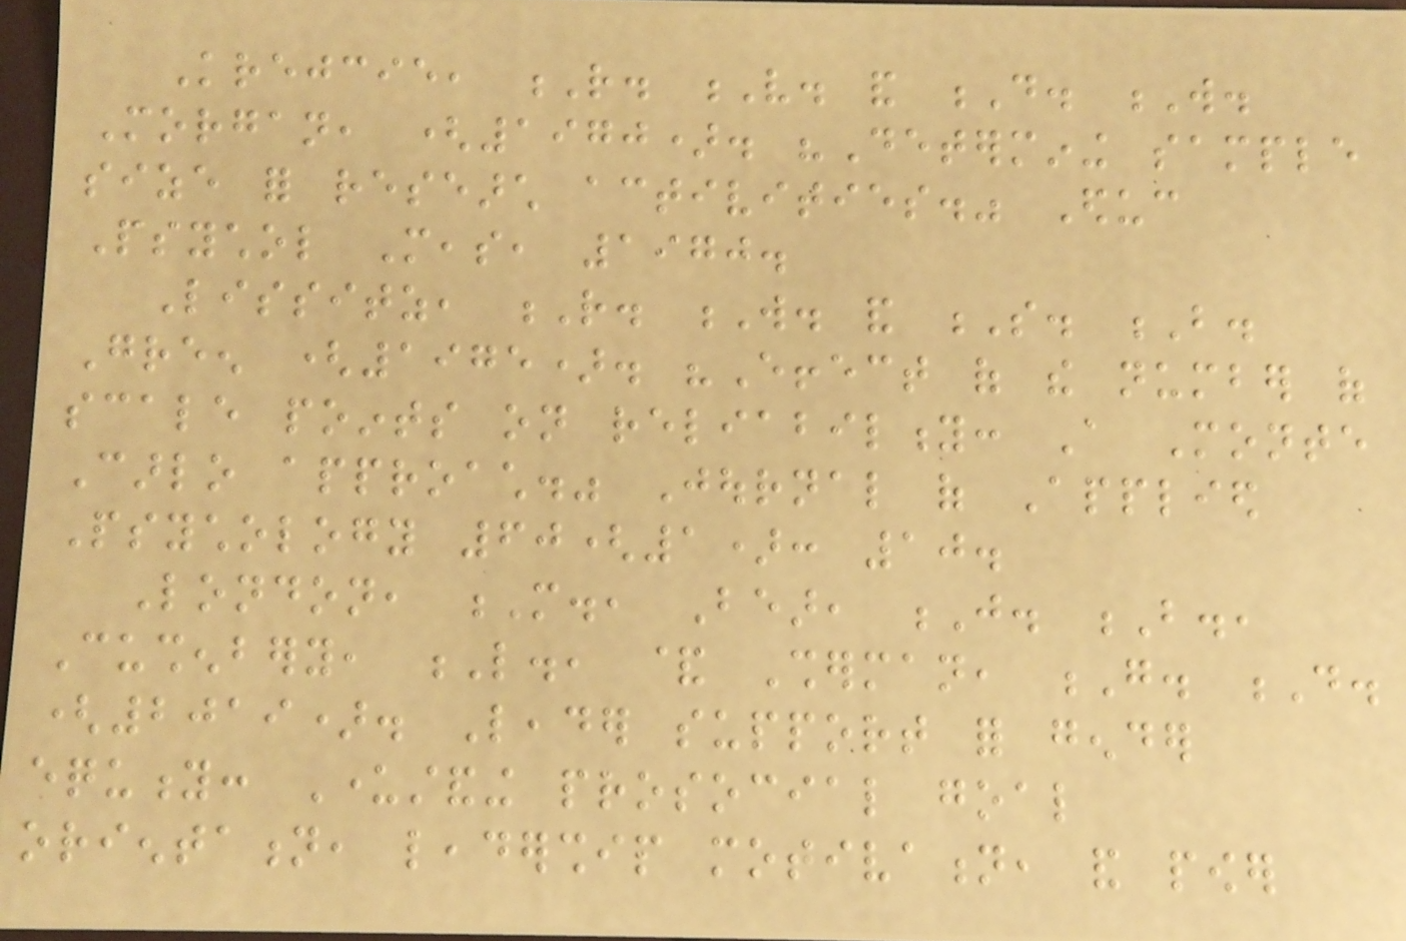Krejcie, R. V. and D. W.
Morgan, (1970). "Determining sample
size for research activities." Educ
Psychol Meas, 1970.
Lissitz, R. W. and S. B.
Green (1975). "Effect of the number of
scale points on reliability: A Monte
Carlo approach." Journal of Applied
Psychology 60(1): 10.
London, M., Bear, J. B.,
Cushenbery, L., & Sherman, G. D.
(2019). Leader support for gender
equity: Understanding prosocial goal
orientation, leadership motivation, and power
